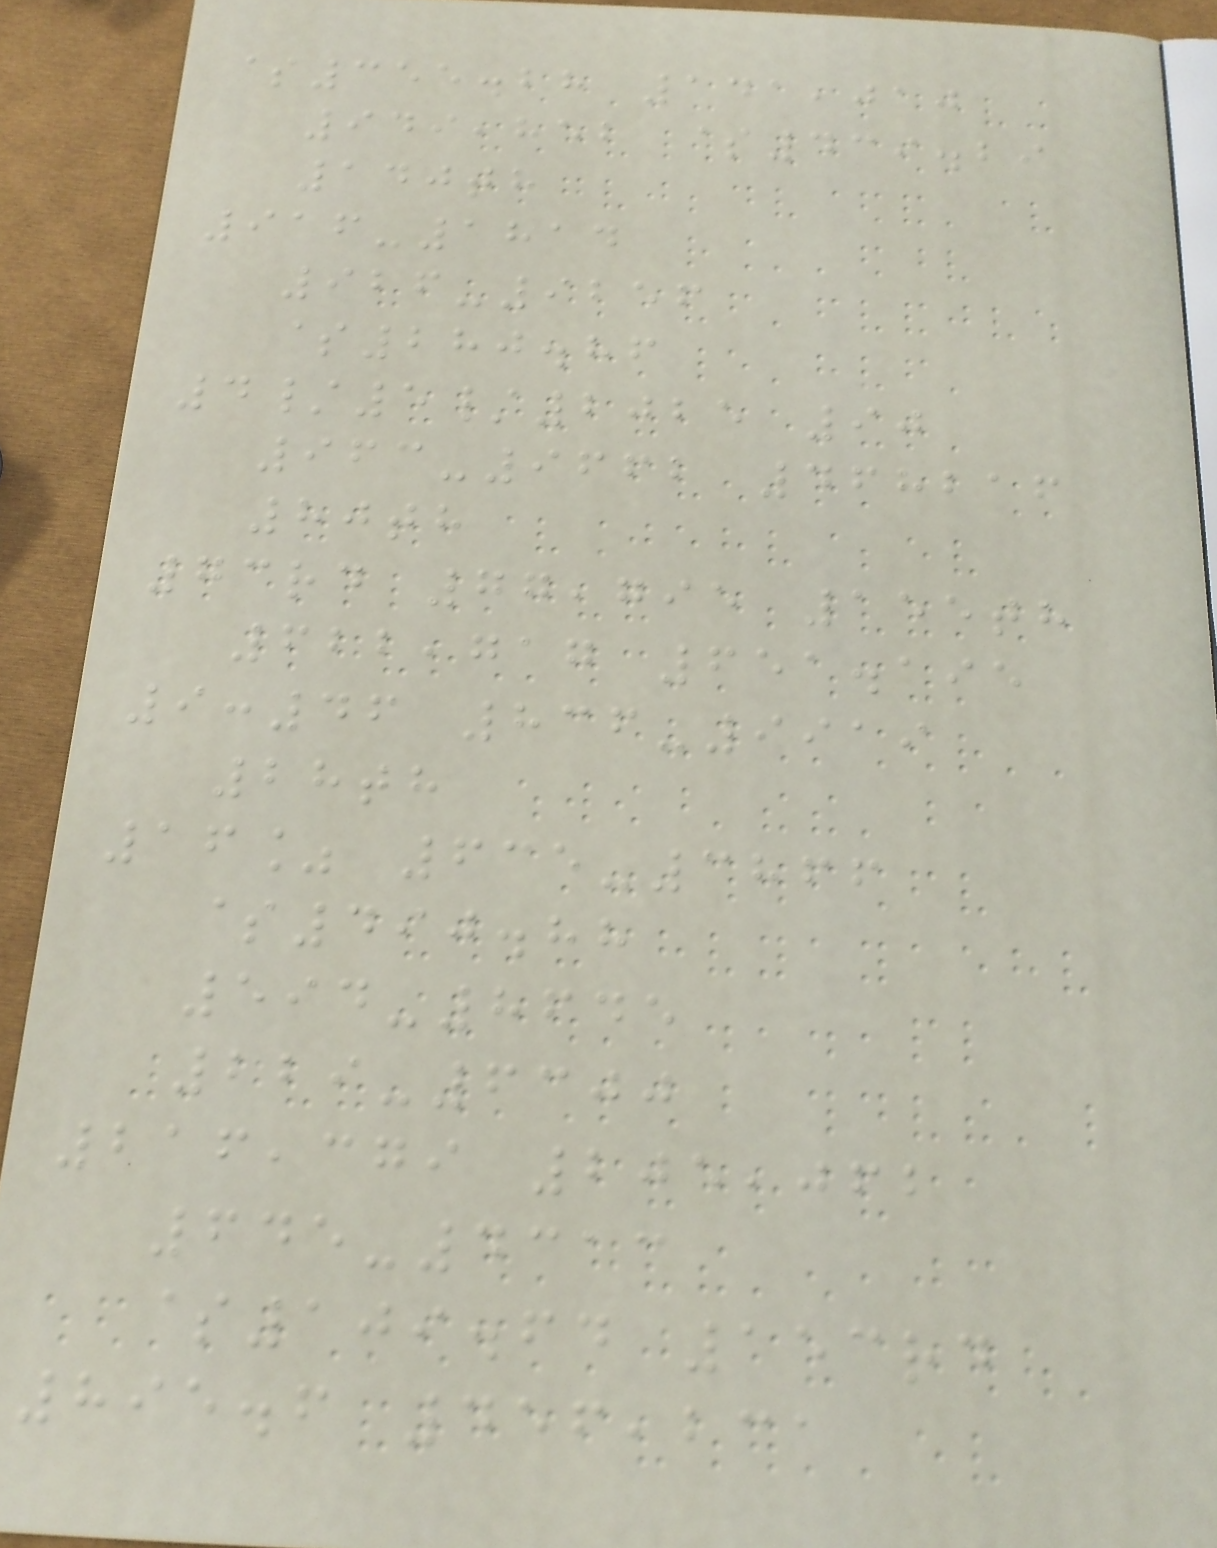$355.28 141,010
949,852 $439.29
140th
916-1814
926-9256
$280.86
4/5/2025 90
963-9662 468216
80th
73rd 77,795 155th
622,717 651.195
9:46 836-9919
28th
16% 635-3866
$490.88
594-8645
229-6300
216,379 205,062
645-4313
$109.64 153rd
895.6 456,231
